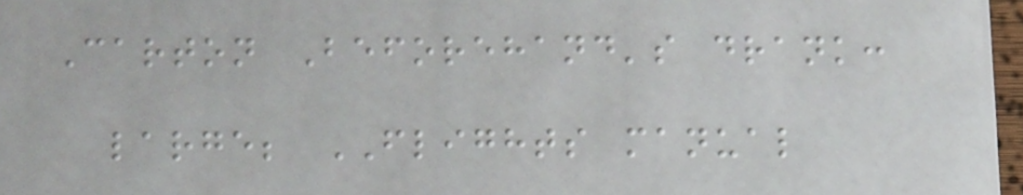Carton Beforehand's drank:
large; FLIGHTS manual
